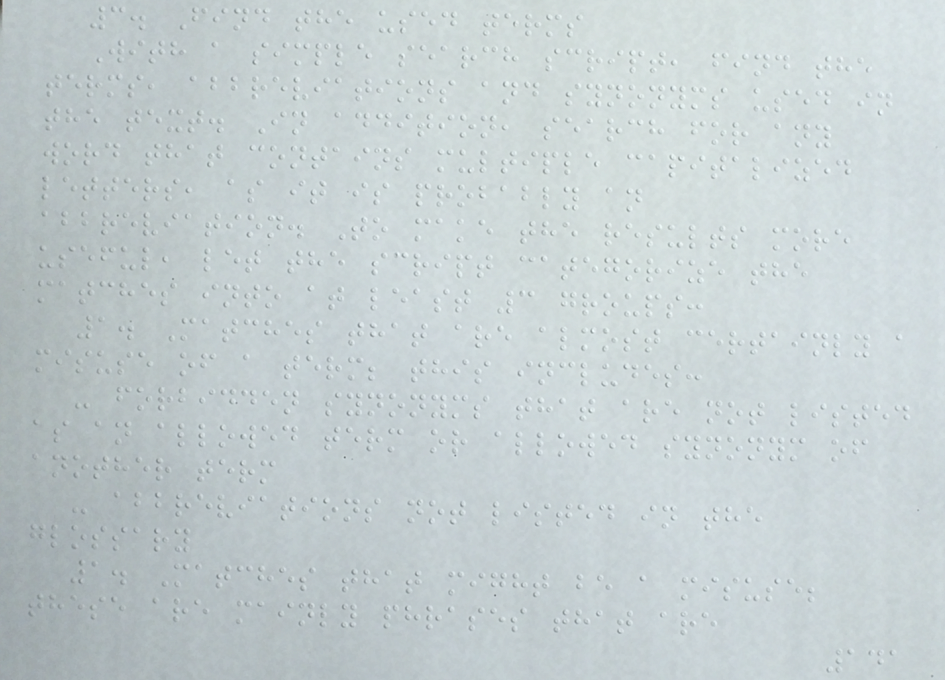3. Find the used terms
With a simple search script, find the
terms, abbreviations and synonyms used in
the text. In addition, search for any
word that contains multiple capitalized
letters, as it is probably an
abbreviation. To make the results more
useful, let the script categorize the
matches into at least 3 groups:
1. Matches that are almost certainly a
misuse of a term; this includes:
- forbidden synonyms that are not listed
as an allowed term or allowed synonym of
another term
- abbreviations not listed in the
glossary
1. Matches that might be a misuse;
these are mainly phrases that are
141
